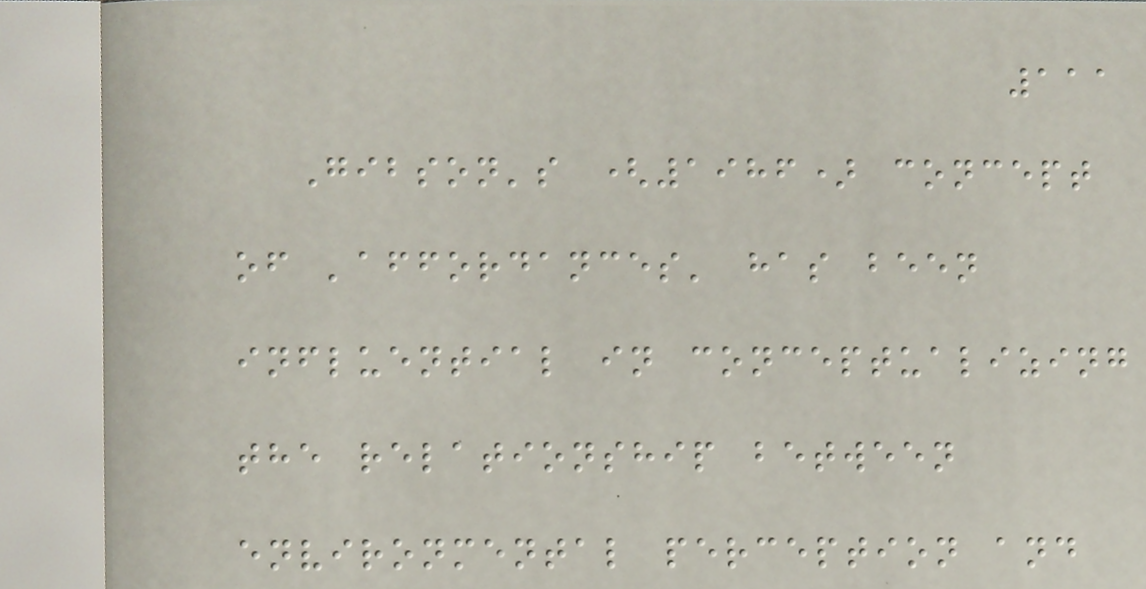111
Gibson's (1986) concept
of 'affordances' has been
influential in conceptualizing
the relationship between
environmental perception and
